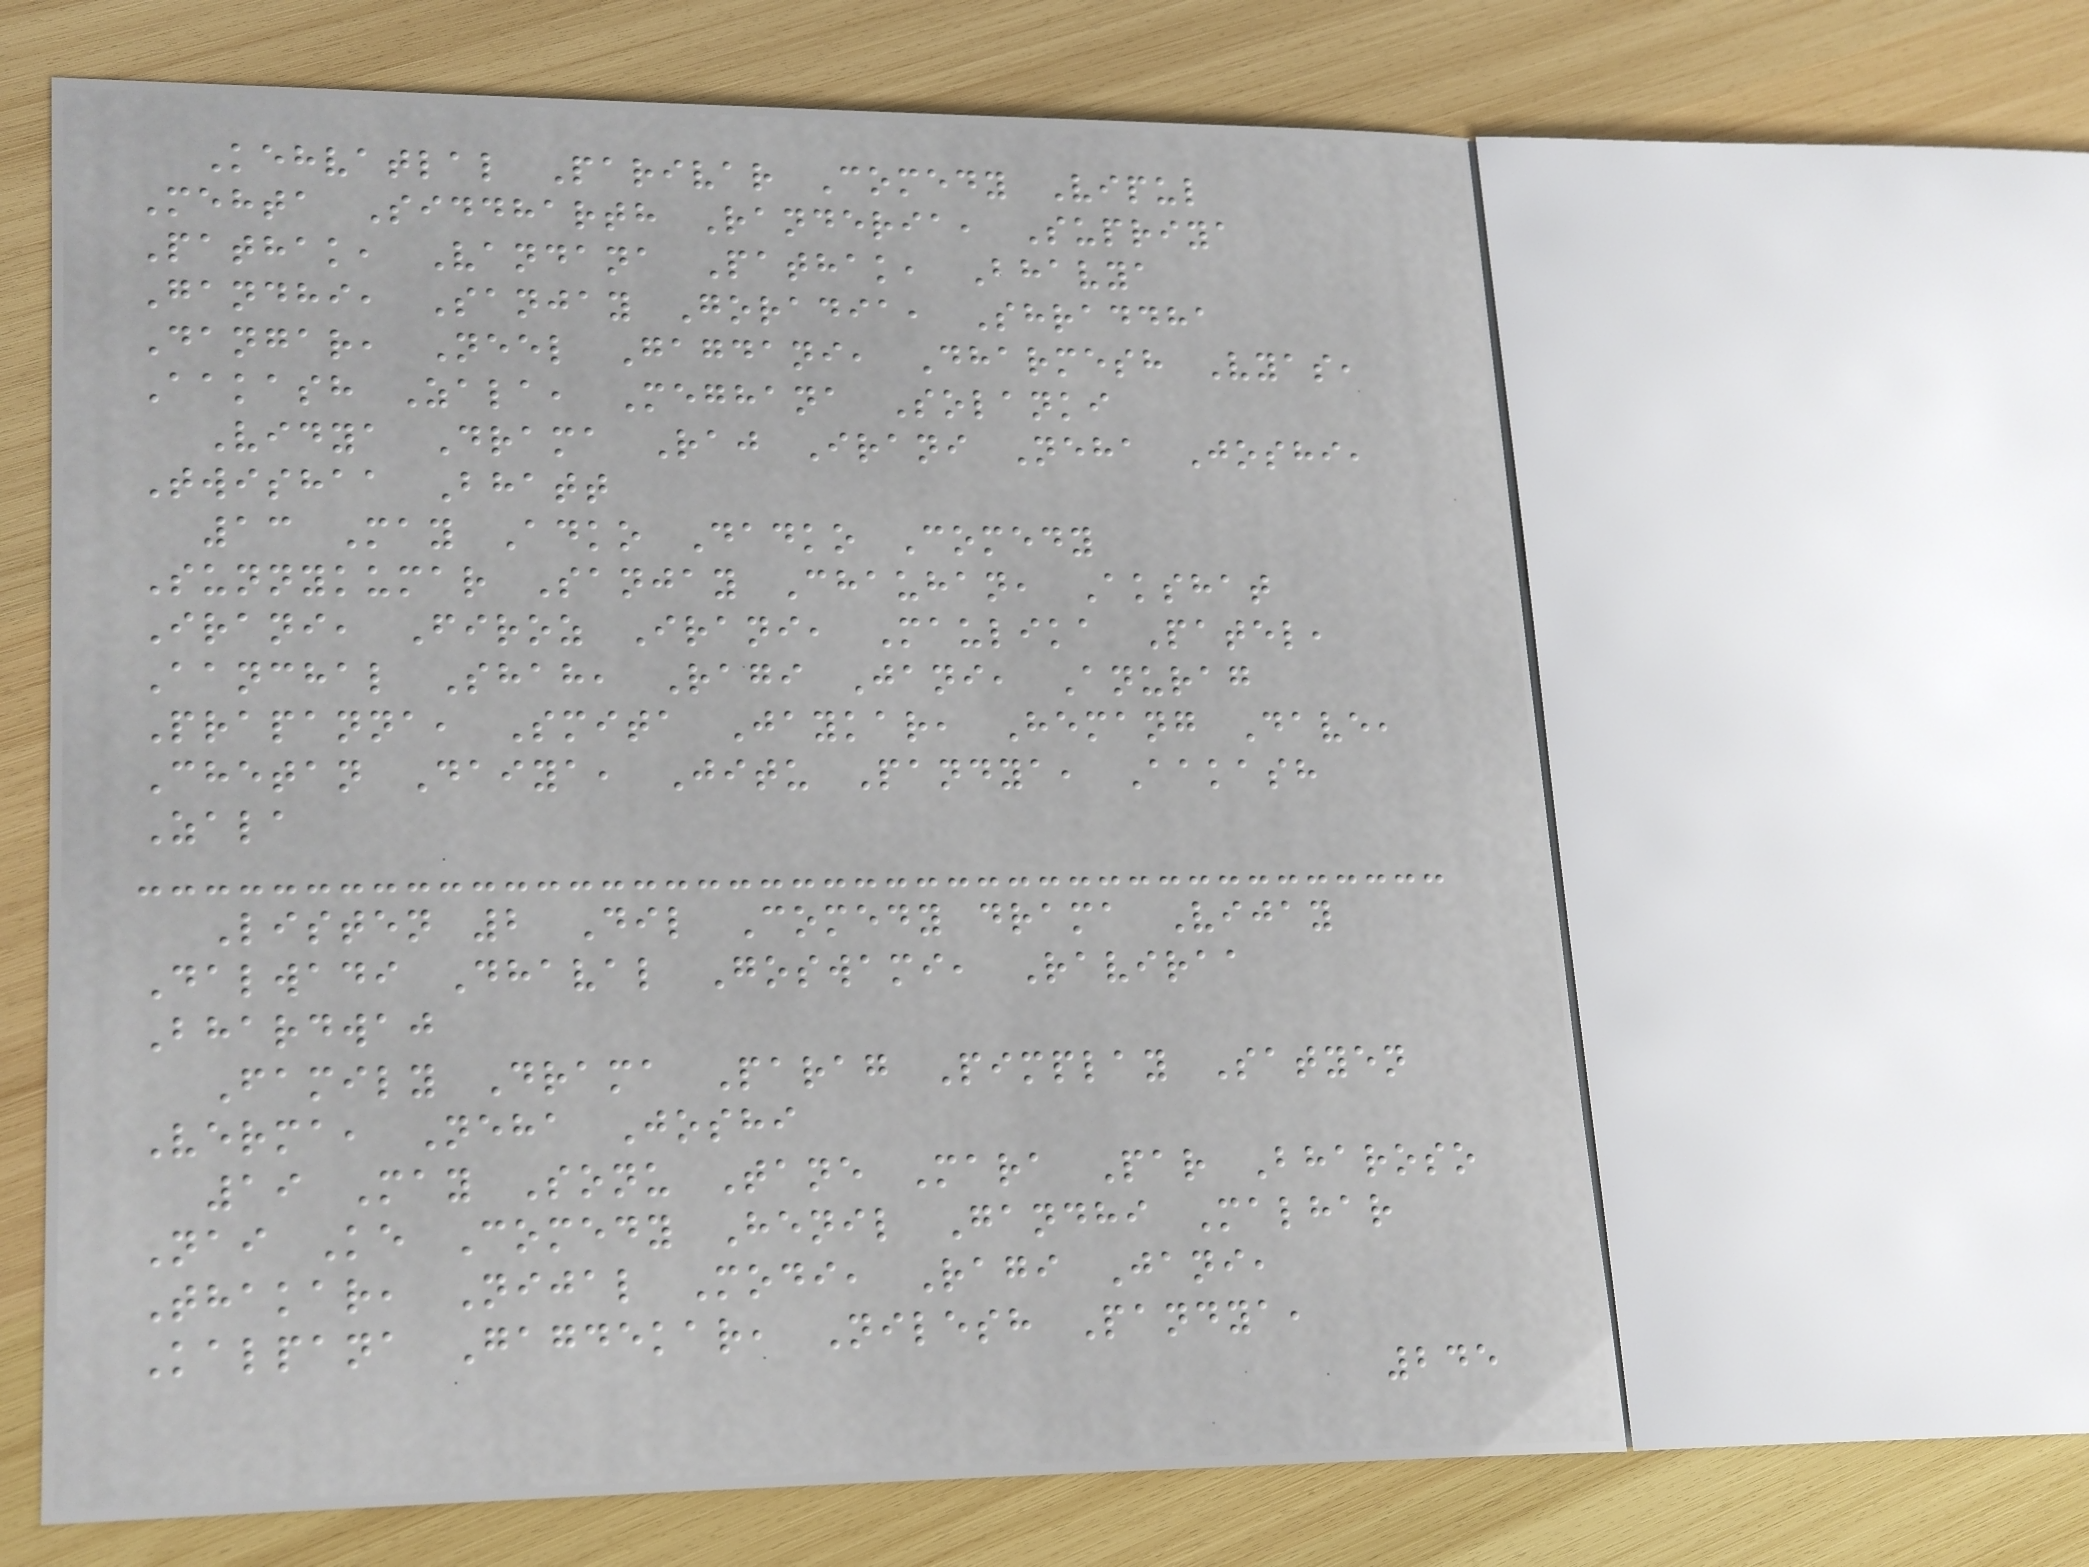Kehvatlal Parivar Comedy Vipul
Mehta Siddharth Randeria, Supriya
Pathak, Vandana Pathak, Bhavya
Gandhi, Sanjay Goradia, Shraddha
Dangar, Neel Gagdani, Dharmesh Vyas,
Aakash Zala, Meghana Solanki
Vidya Drama Raj Irani Neha Joshi,
Twishaa Bhatt
13 May Adko Dadko Comedy
Sunnykumar Sanjay Chauhan, Akshat
Irani, Firoz Irani, Maulika Patel,
Aanchal Shah, Ragi Jani, Anurag
Prapanna, Smita Jaykar, Hemang Dave,
Chetan Daiya, Jitu Pandya, Aakash
Zala
Listen 2 Dil Comedy drama Vijay
Dalwadi Dhaval Goswami, Raviraa
Bhardwaj
Family Drama Parag Pimplay Satyen
Verma, Neha Joshi
19 May Sonu Tane Mara Par Bharoso
Nai Ke Comedy Henil Gandhi Malhar
Thakar, Nijal Modi, Ragi Jani,
Kalpana Gagdekar, Nilesh Pandya,
245
